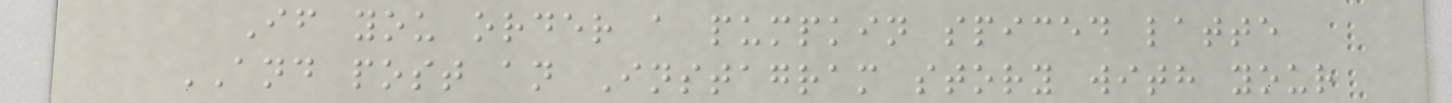If you order a pumpkin spiced latte
AND post an Instagram story with your
